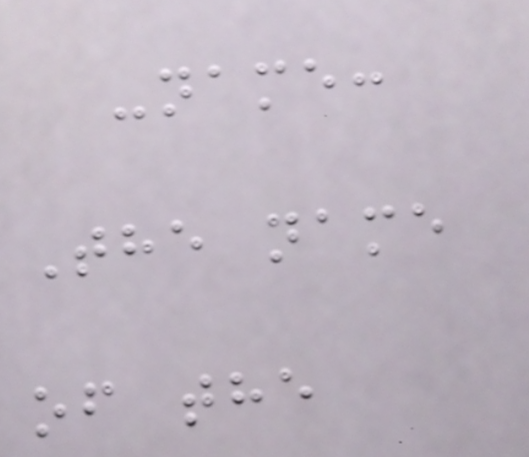-name:
The name
of the
